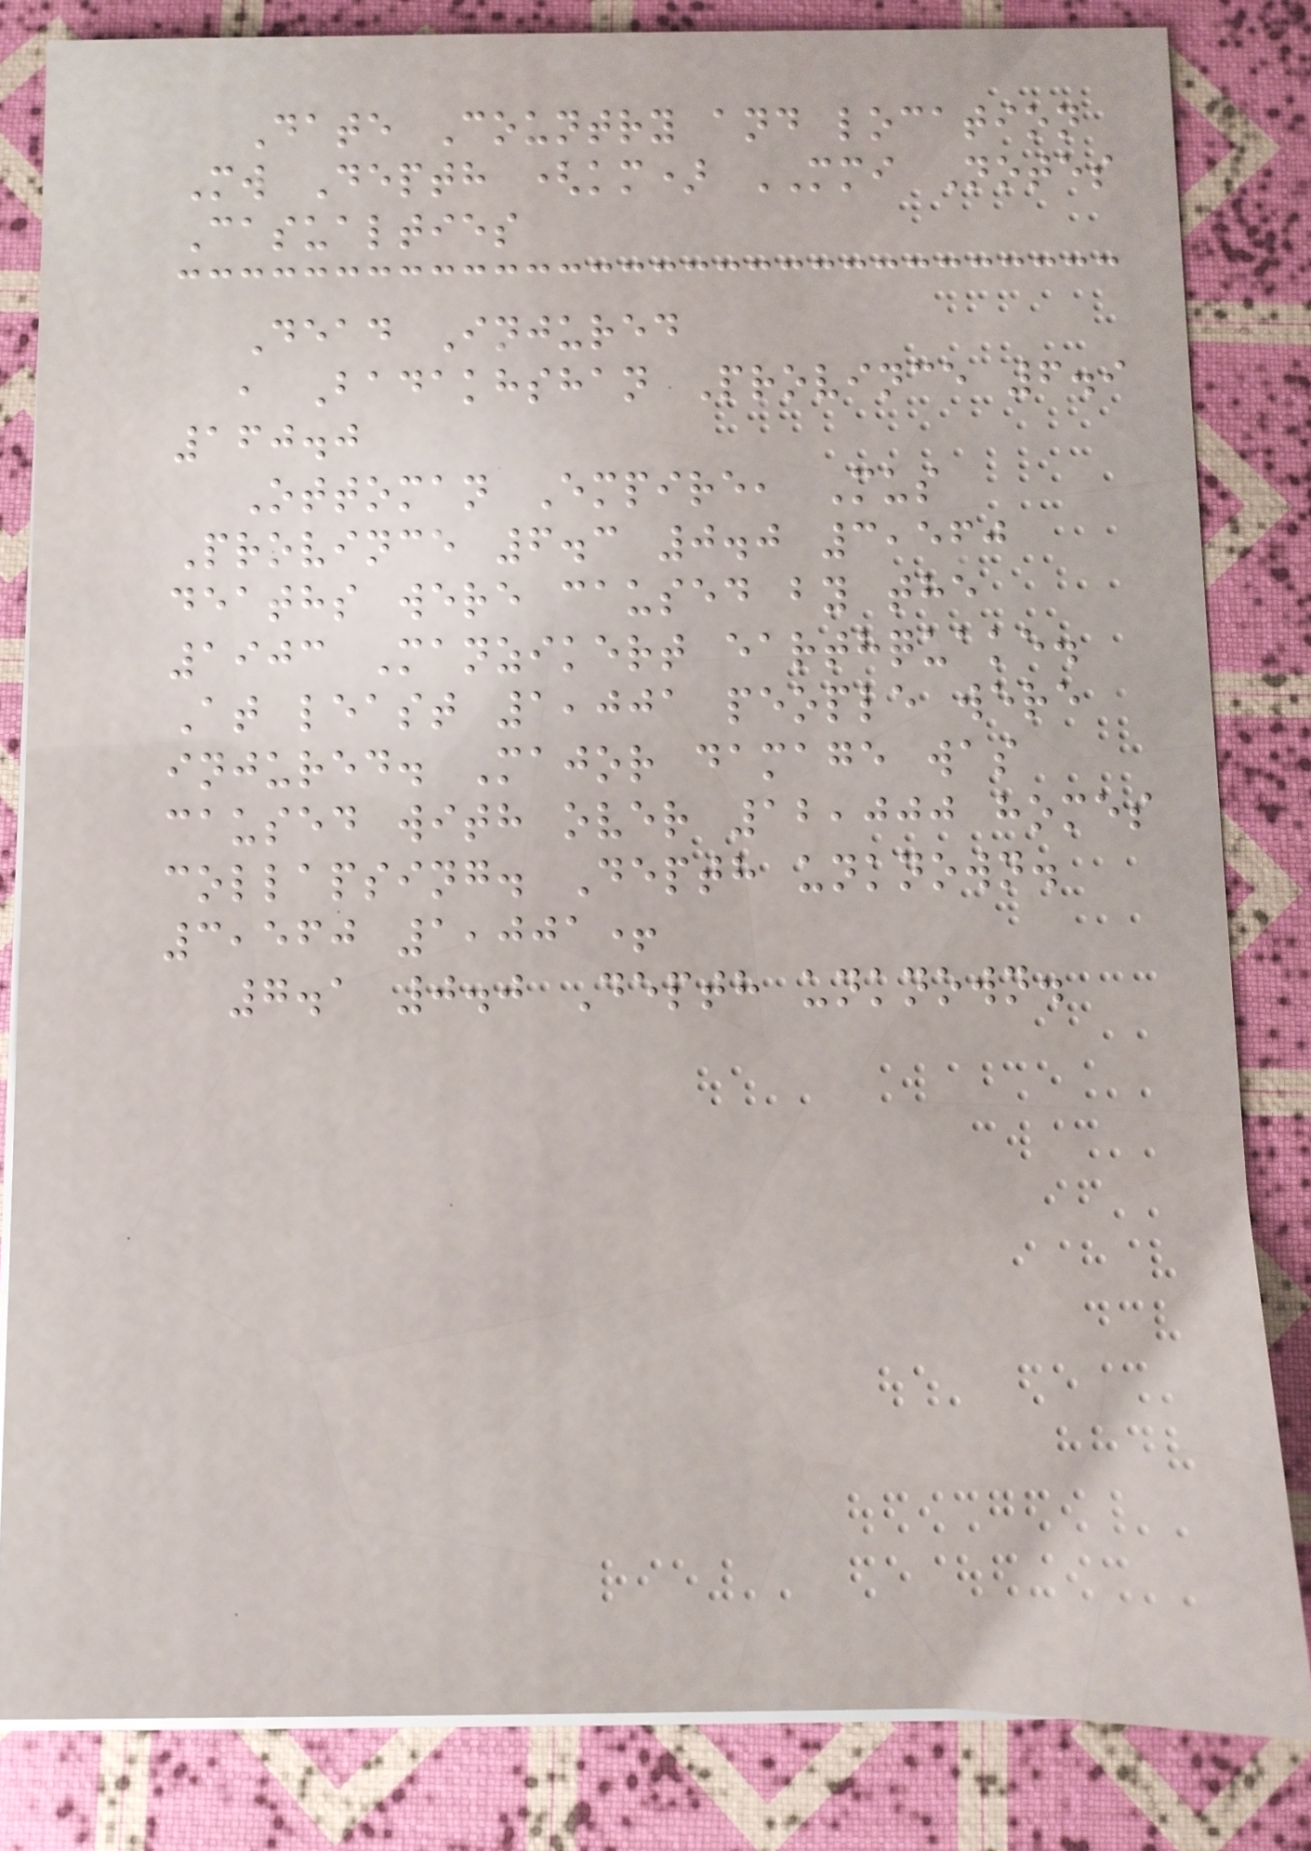Date Country and location
Mw Depth (km) MMI Notes
Casualties
Dead Injured
, Badakhshan Province 6.9
160.0
Ottoman Empire, Mus
Province 6.3 0.0 3,560
deaths were caused by the
1903 Manzikert earthquake.
At least 1,001 people were
injured. Major damage was
caused with over 12,000 homes
collapsing. Depth unknown.
3,560 1,001+
7.1 0.0 Depth unknown.
